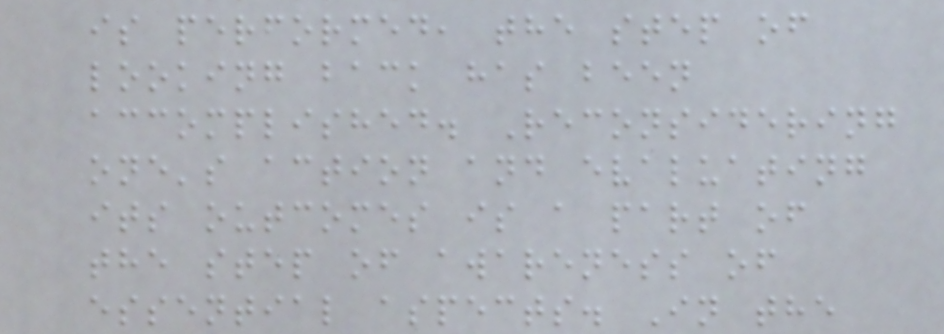is performed, the step of
looking back has been
accomplished. Reconsidering
one's action and evaluating
its outcomes is a part of
the step of awareness of
essential aspects. In the
